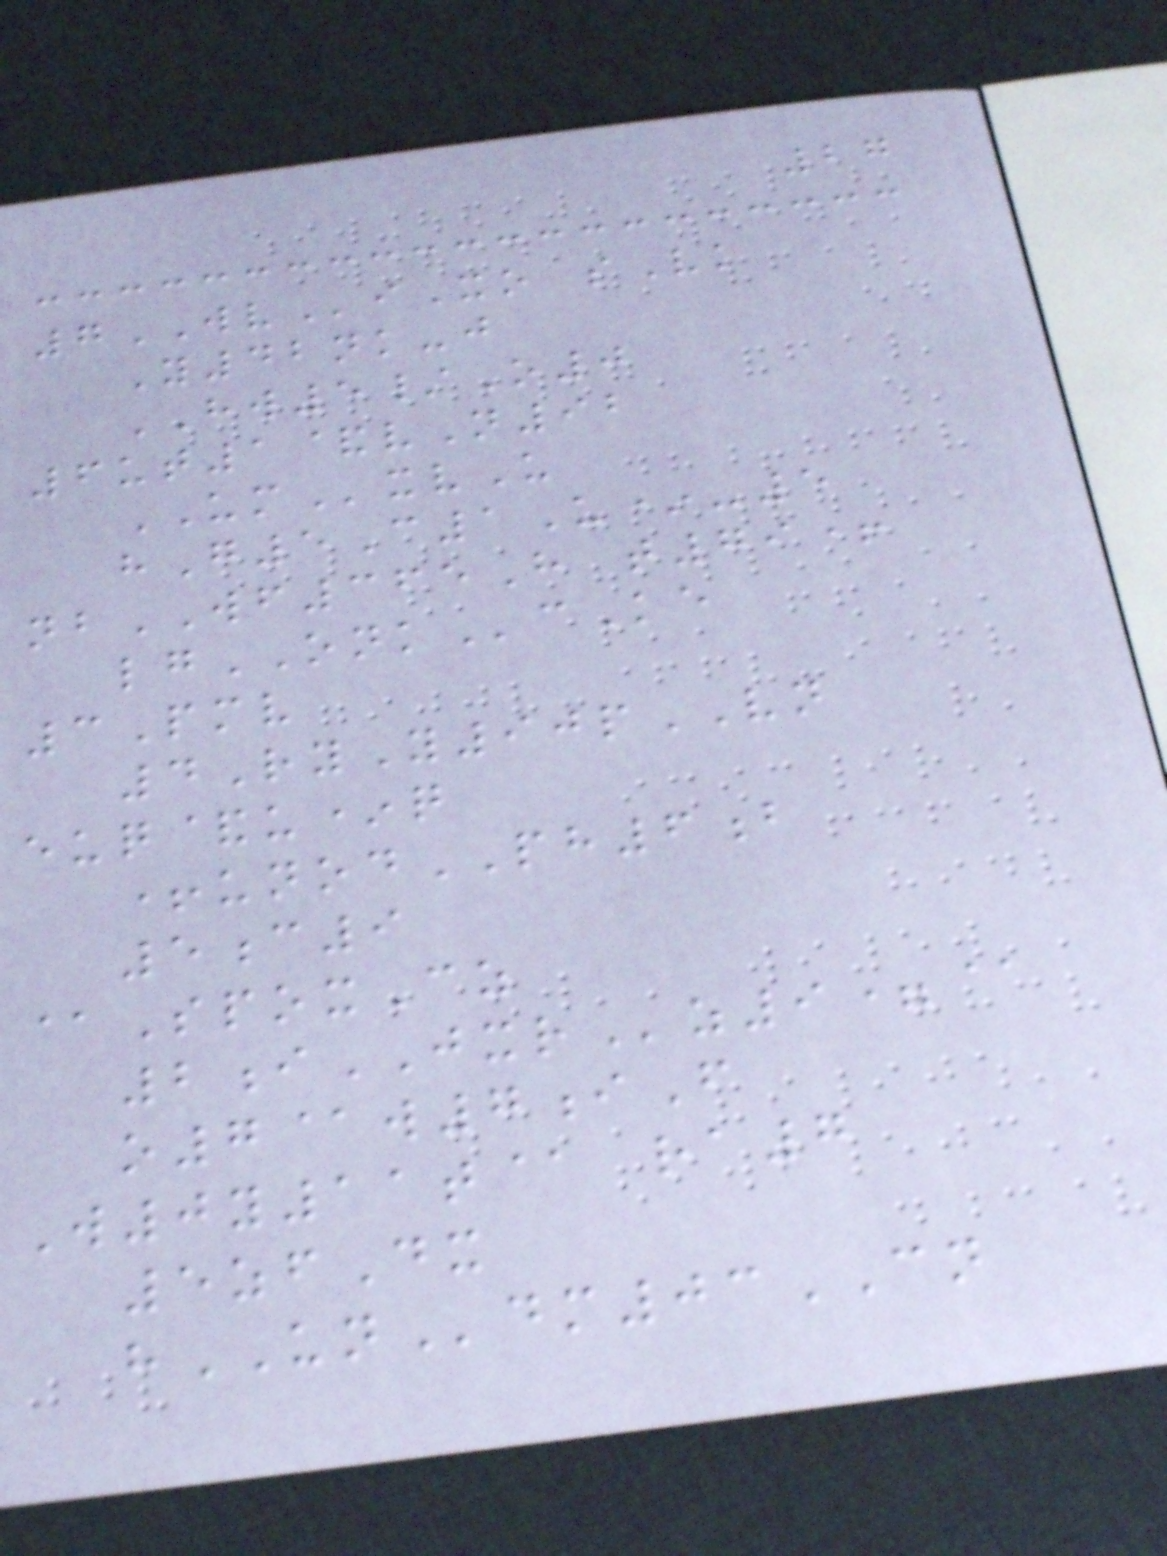27
7WViXo sVk
Y42nk-j
HW5/O0
6ut1&vN92
UMxvU
hG5C1U*-5
nbWF365H t79+
lgONKcKe
3Pmv
4RyY90pVN
euq&u*q
+unodPH6b
5c9
@SpoxCz
2iJXRz9=@
o7@w7iF
W0y11t@ ra7
5zfDx
hUNdm03CN
